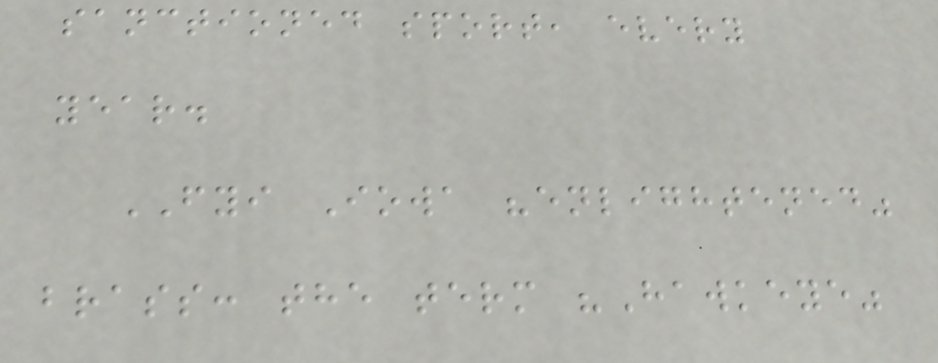sanctioned sport, every
year.
FYI Iowa "enlightened"
brass: the term "Hawkeye"
